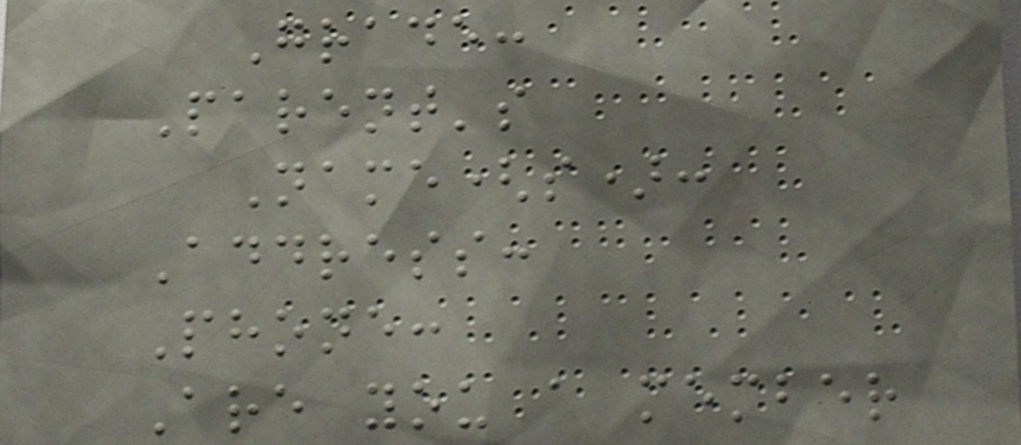Grade:
Parent's
Name(s):
Address:
Phone:
Are you a member
